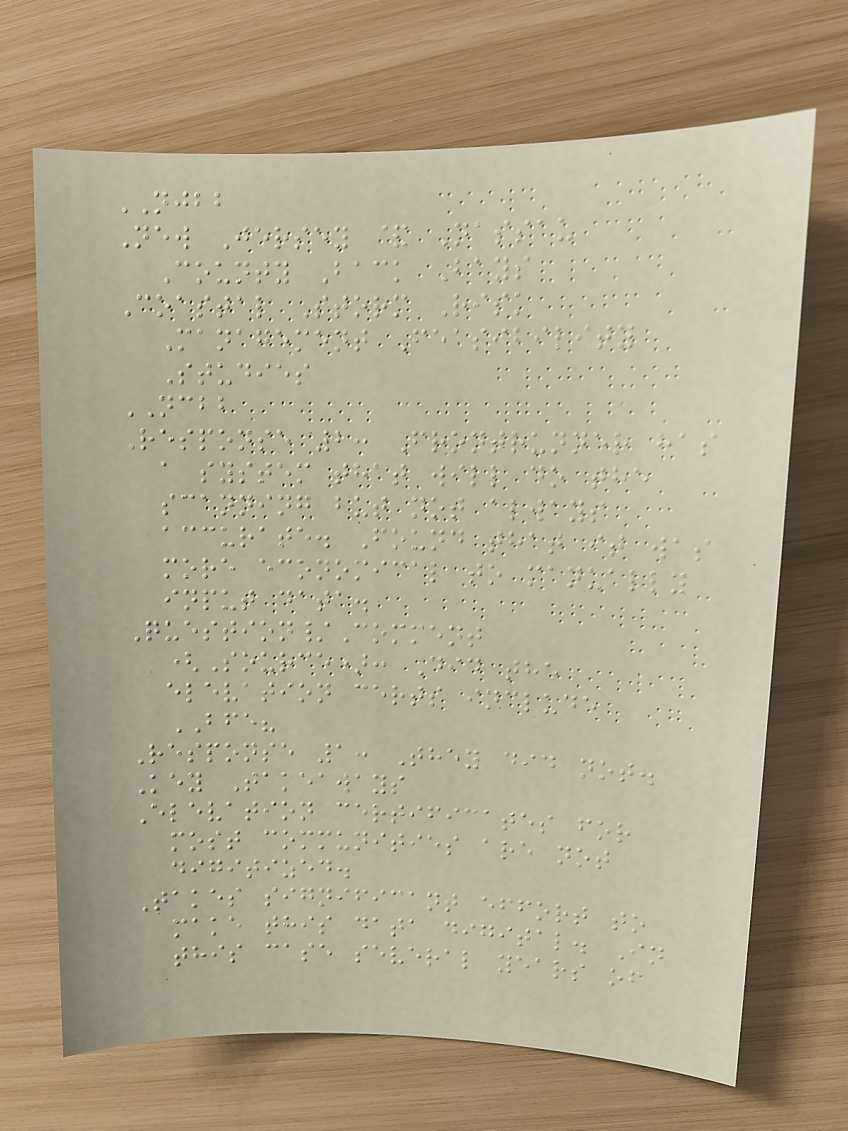NJBB
New Jersey & Nassau
County Back Bays
Coastal Storm Risk
Management Feasibility
Studies
NCBB
Response 2: Frontrunner has
a system that will do the
scanning but not always
accurate. Found that it was
more economical to manually
input data.
Question/Comment
(Source): Did the
elevation certs include
BFE?
Response 1: They did not.
Key Takeaways
Elevation certificates for
most communities are not
digitized.
Takes significant effort to
make this data digital. In
this case several years of
